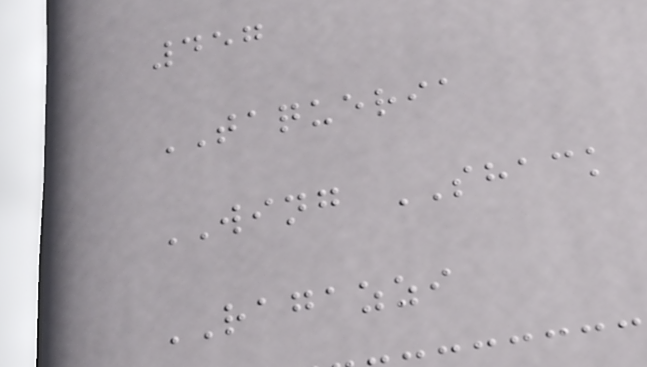457
TAQUERIA
WING SHACK
RAGAZZI
